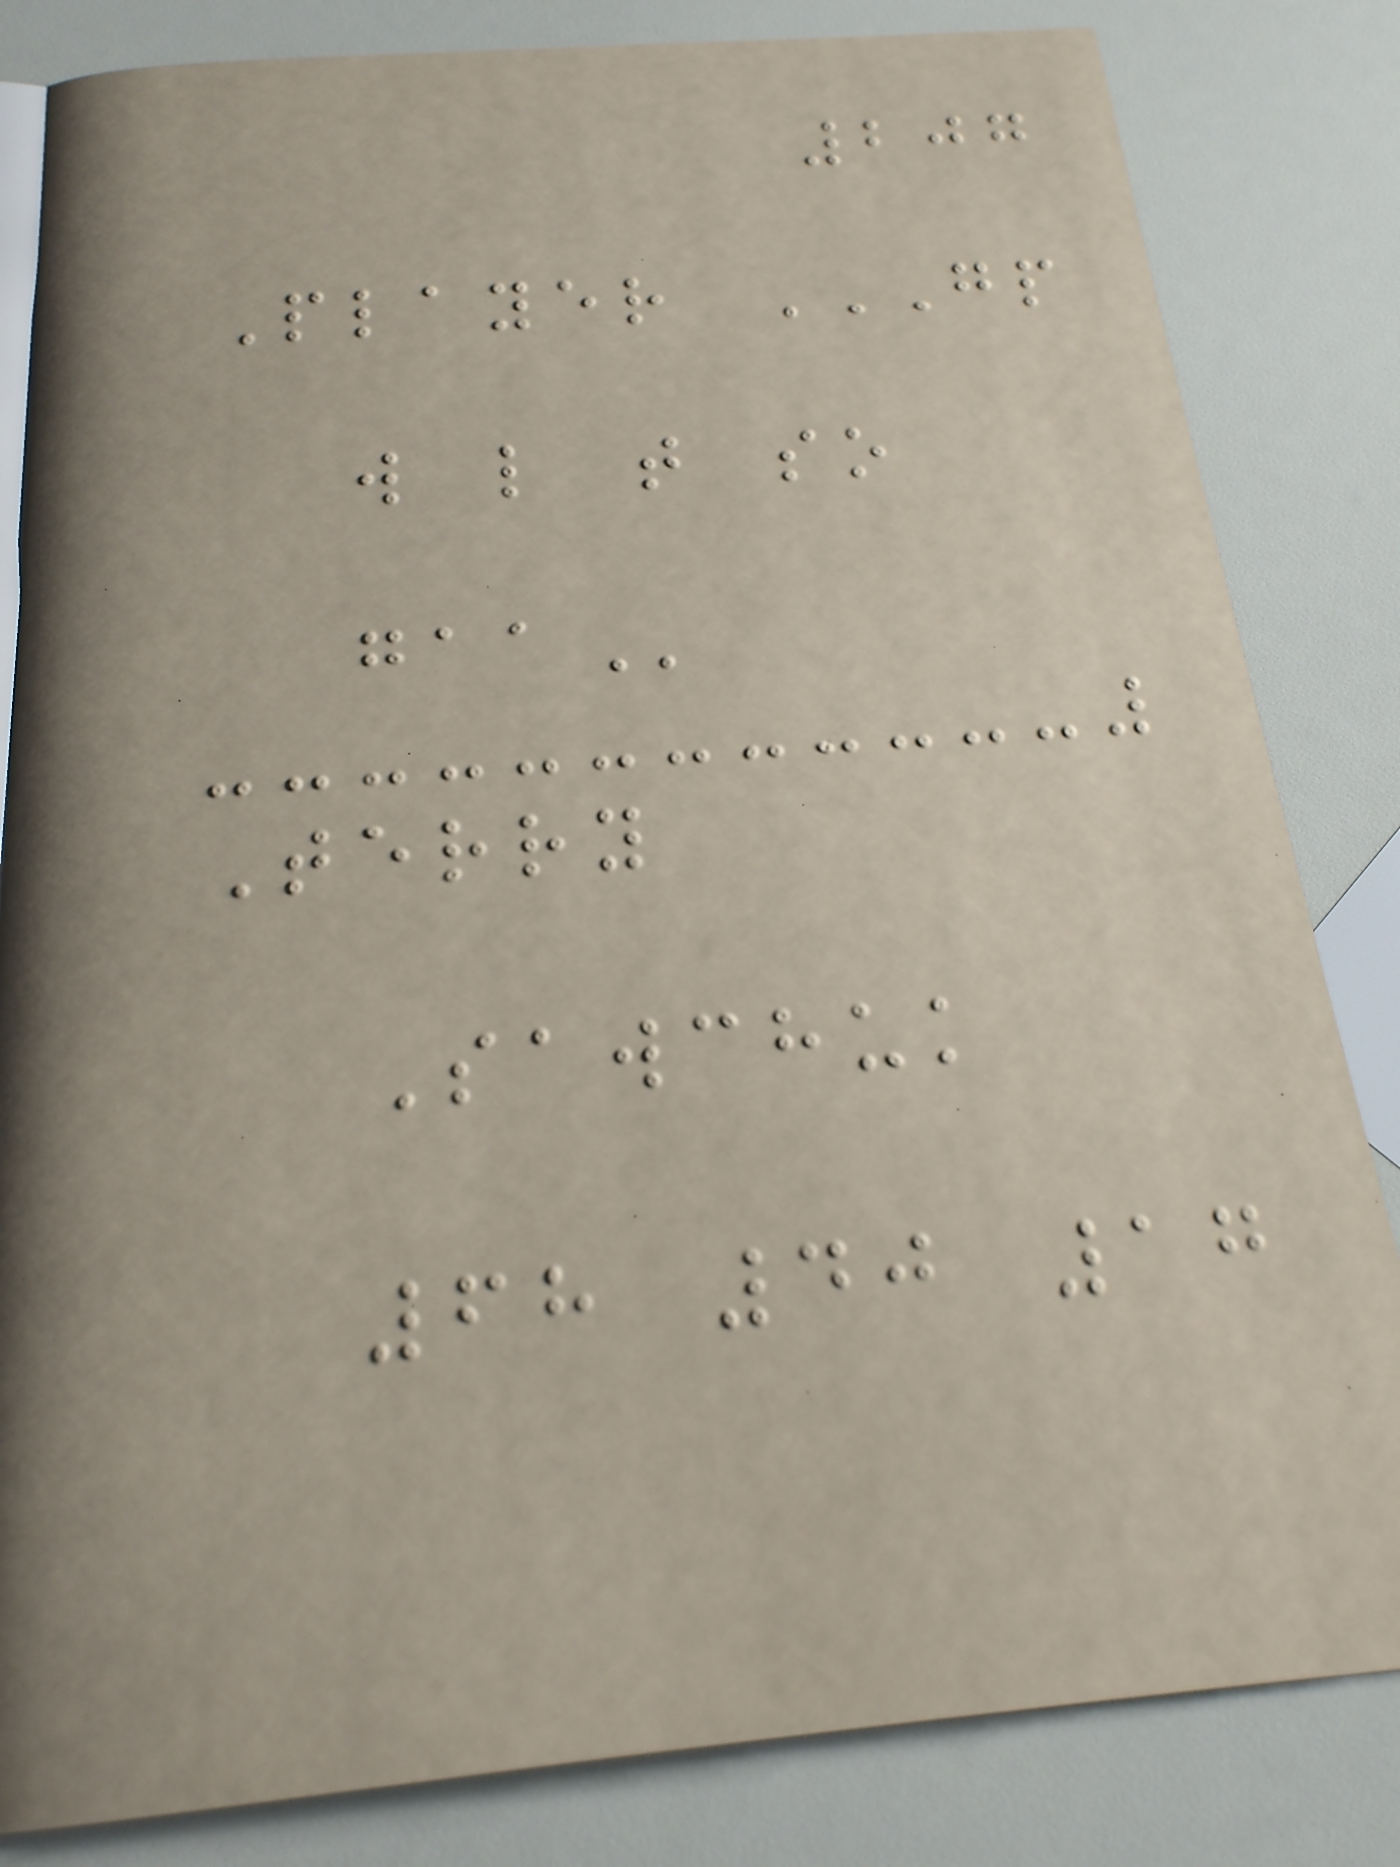207
Player GP
W L T SO
GAA
Terry
Sawchuk
68 40 17
